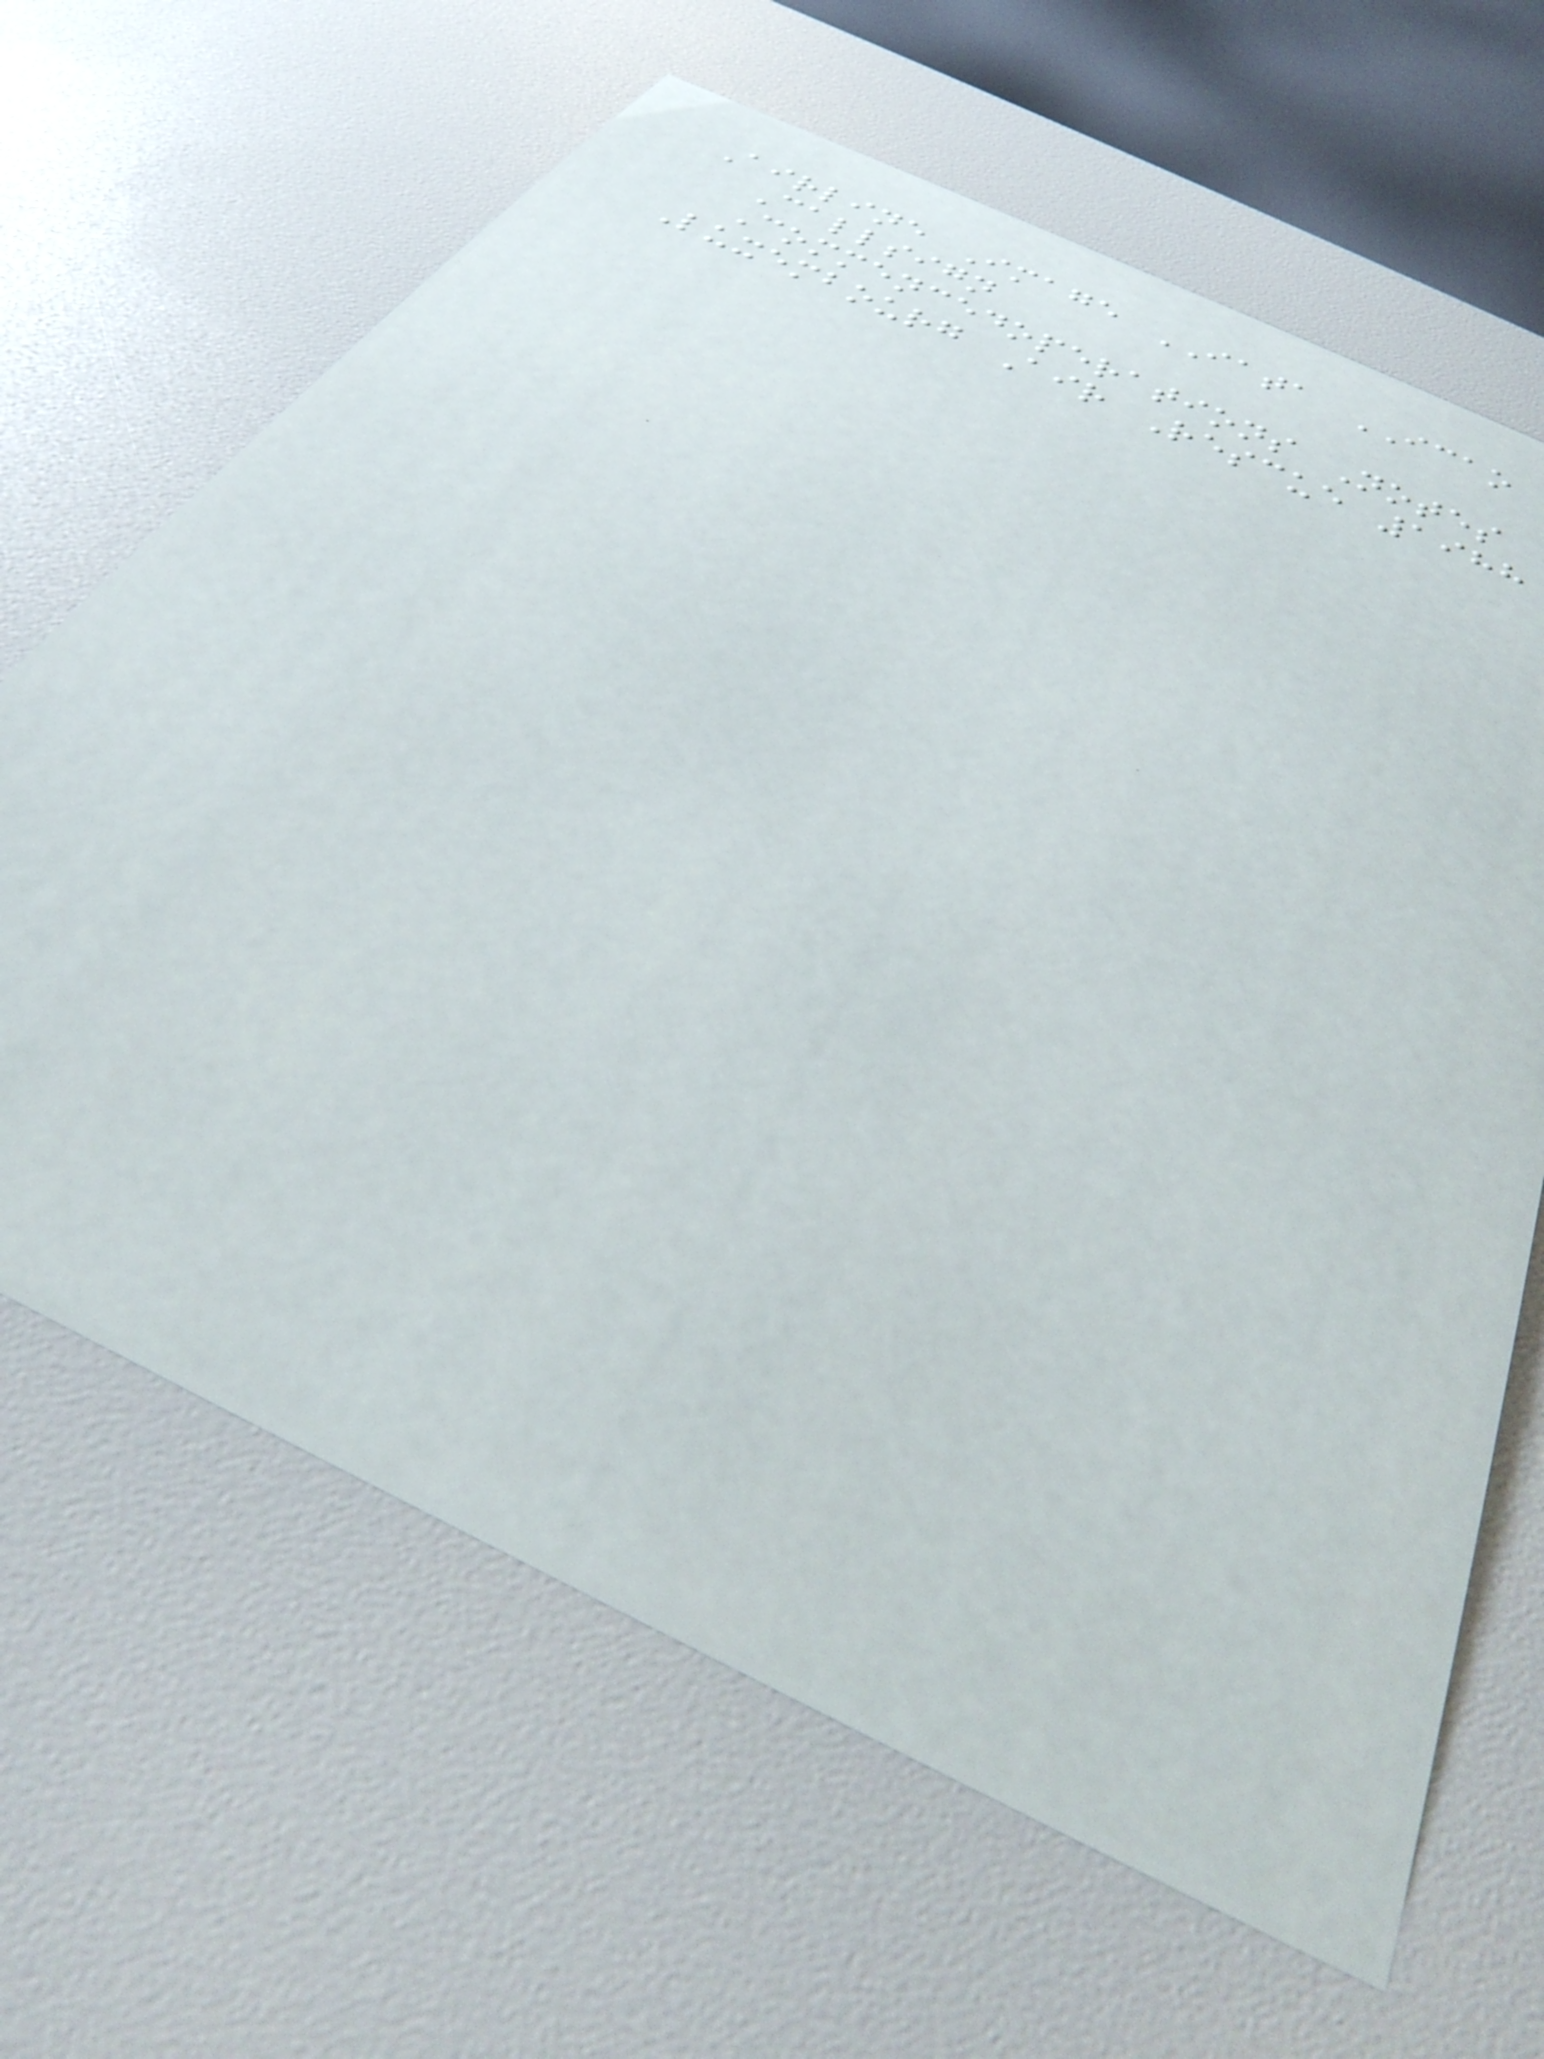Airline Image IATA ICAO
Callsign
Commencedoperations Notes
Luxembourg Air Rescue 1988
